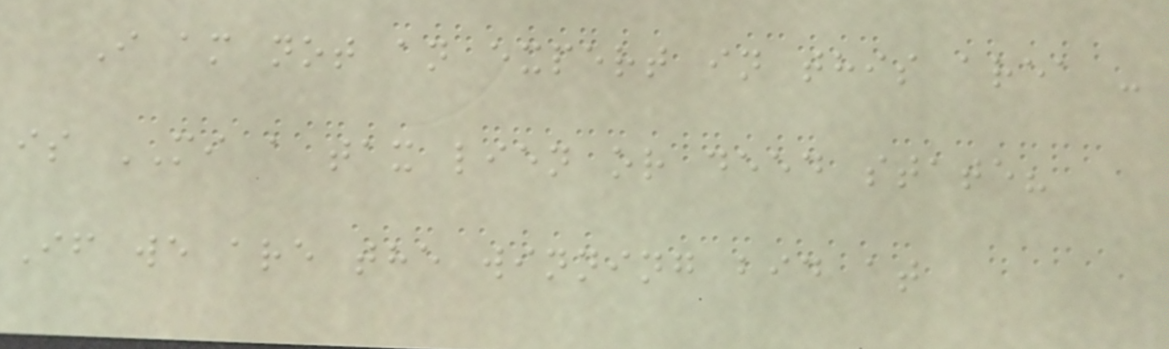I am not an expert in this area -
is MI a tax lien or deed state?
If we are the winning bid at
